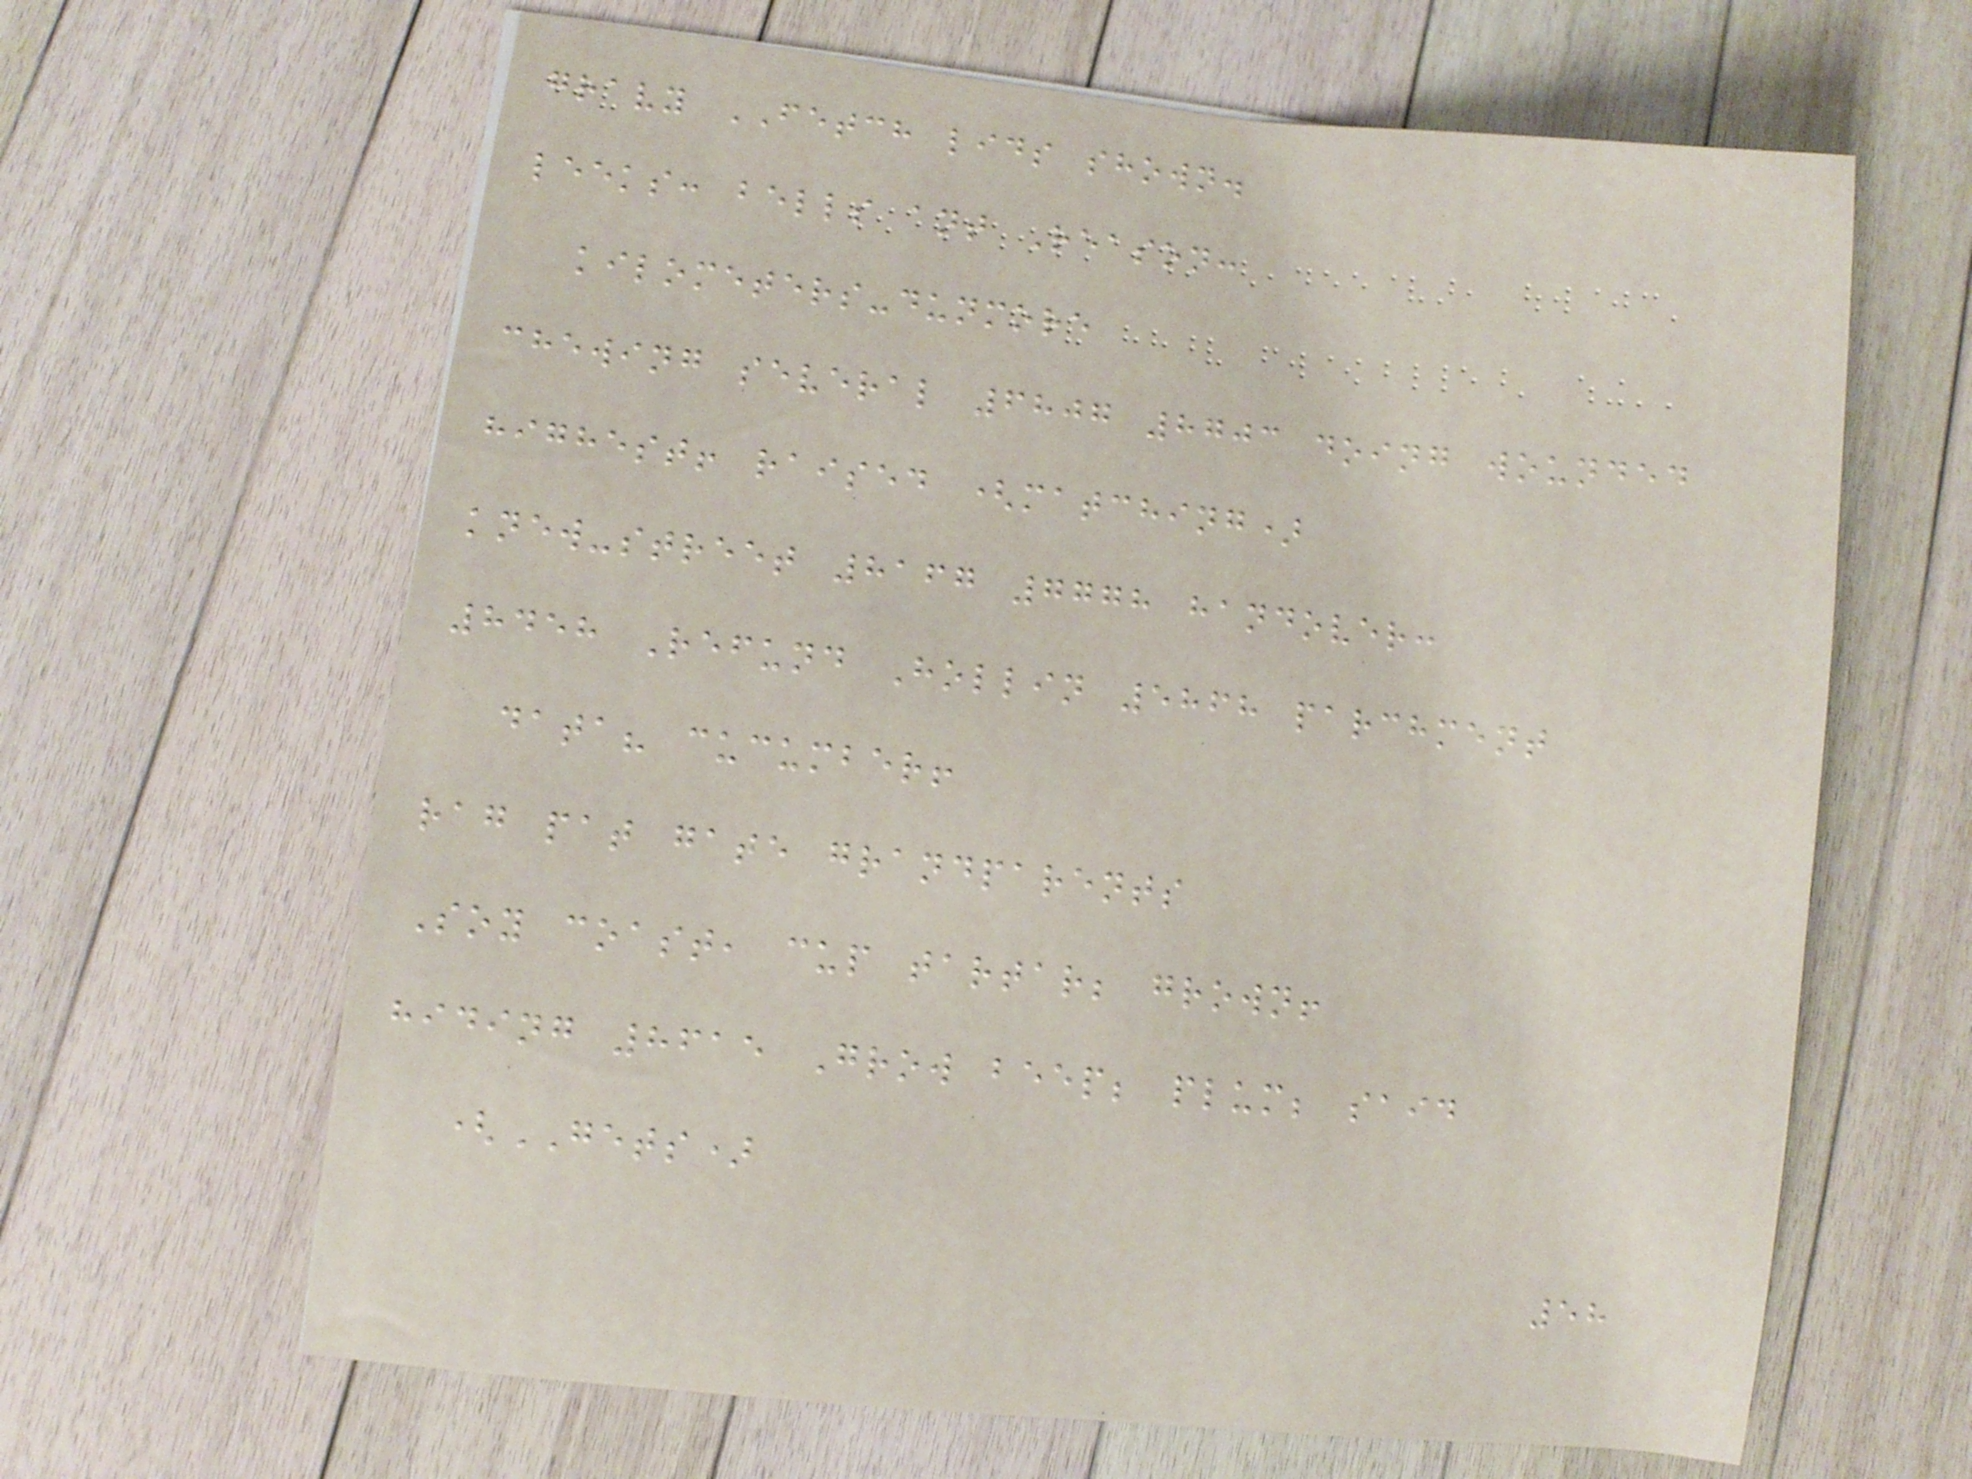gravy FETCH lids shown.
leeks: bells ant Reason:
kilometers-dunmore
chewing several 6807 8703 doing wounded
highest! raised (matching)
knew-street 8167 7778 handover:
8458 Refund Hollin 5868 parchment
data? cucumber!
rag pat gate grandparents
Soy coast, cup tartar; grown!
hiding 8615 Grow beep; plum; said
(GETS)
58
